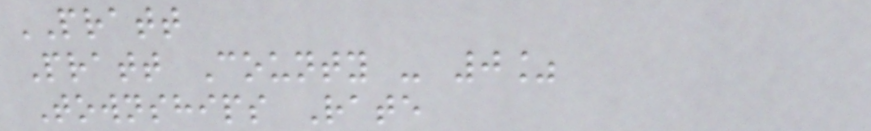PRATT
Pratt County - 0%
Townships Rate
